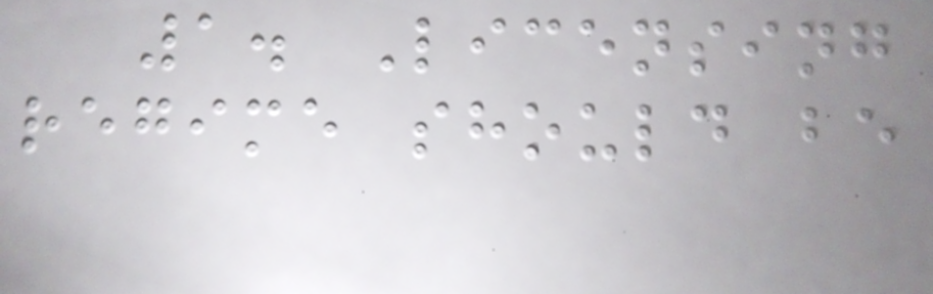1. Licensing
regime should be
